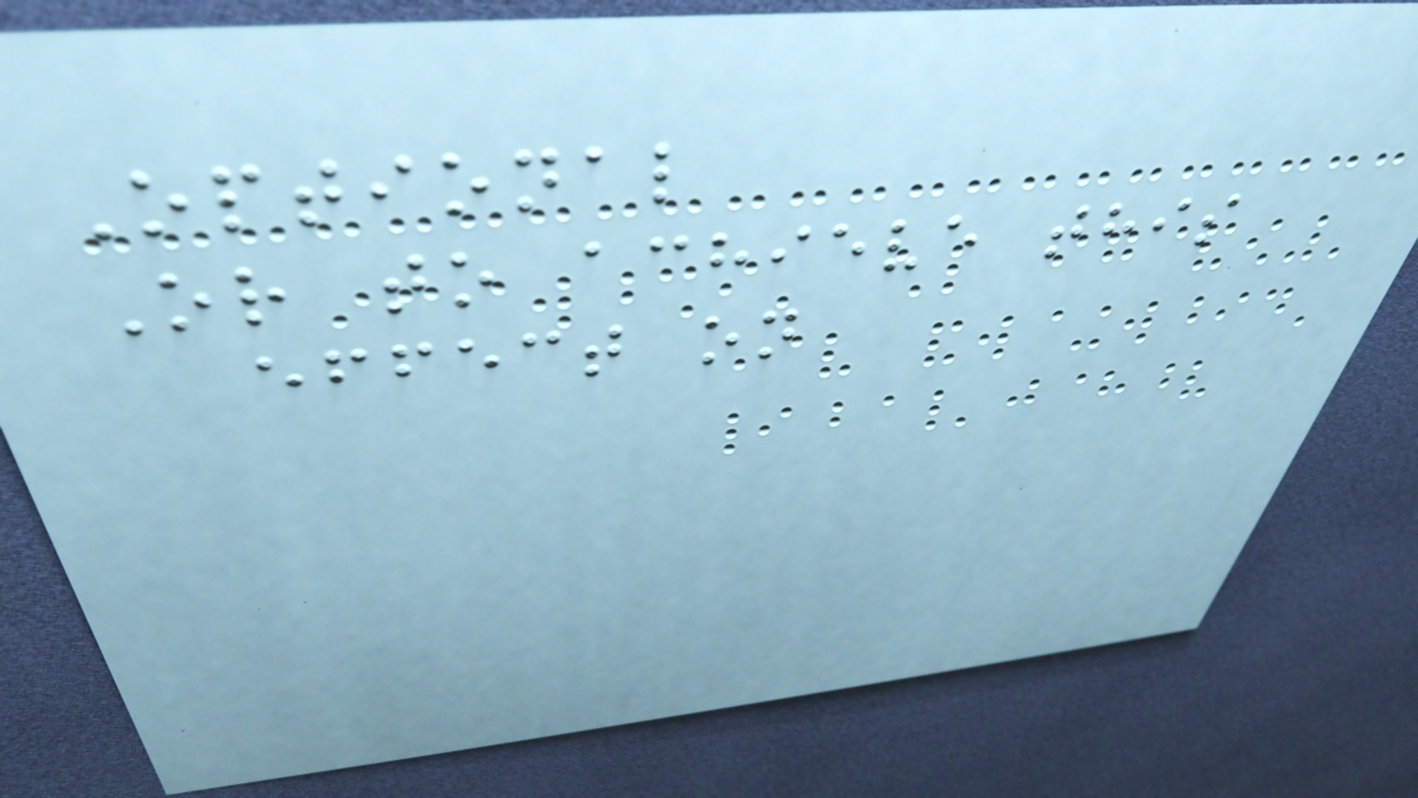Optional
Or to achieve this
effect on
